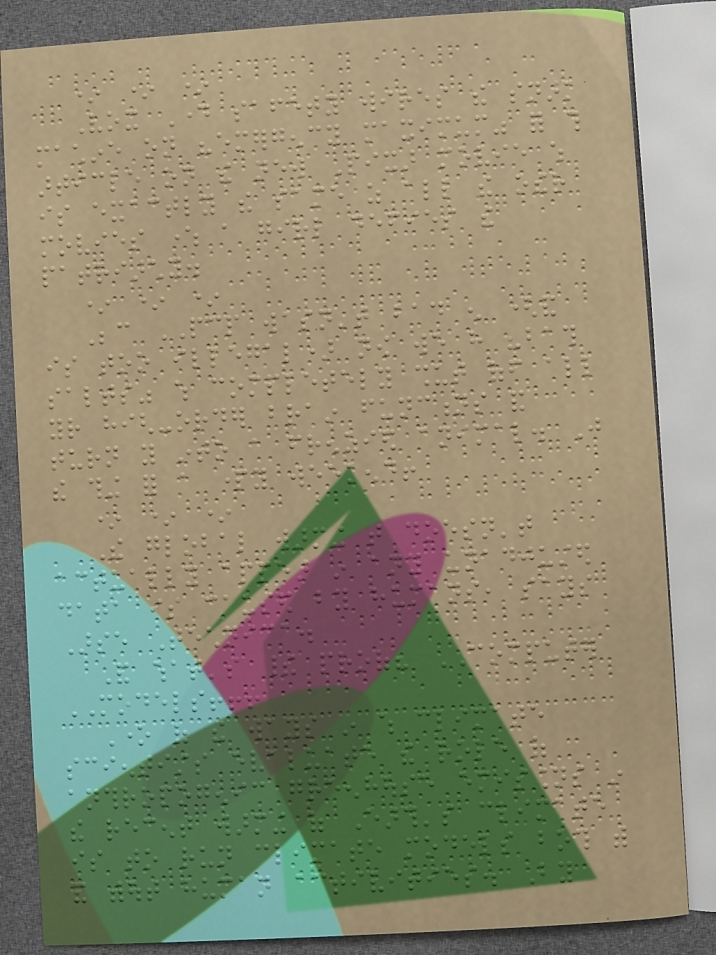* * *
Vox Day safety wires the snark
machine on "emergency maximum" for this
article on the new Pixar movie which
is exactly the same as all the other
movies where a girl defies the
patriarchy.
* * *
Because PCP wasn't bad enough (and
is too illegal) now we have "bath
salts" which completely shut off all
your high-order brain functions and
turn you into a frenzied animal. Just
the thing for a party weekend!
* * *
The global warming that doesn't
actually appear in any unadjusted
data is caused by humans, says
Arse Technica.
And what's their proof? COMPUTER
MODELS!!!
One of the ways in which climate
scientists evaluate the role of
anthropogenic greenhouse emissions in
the recent warming of Earth's climate
is to run climate models both with
and without human activities. By
